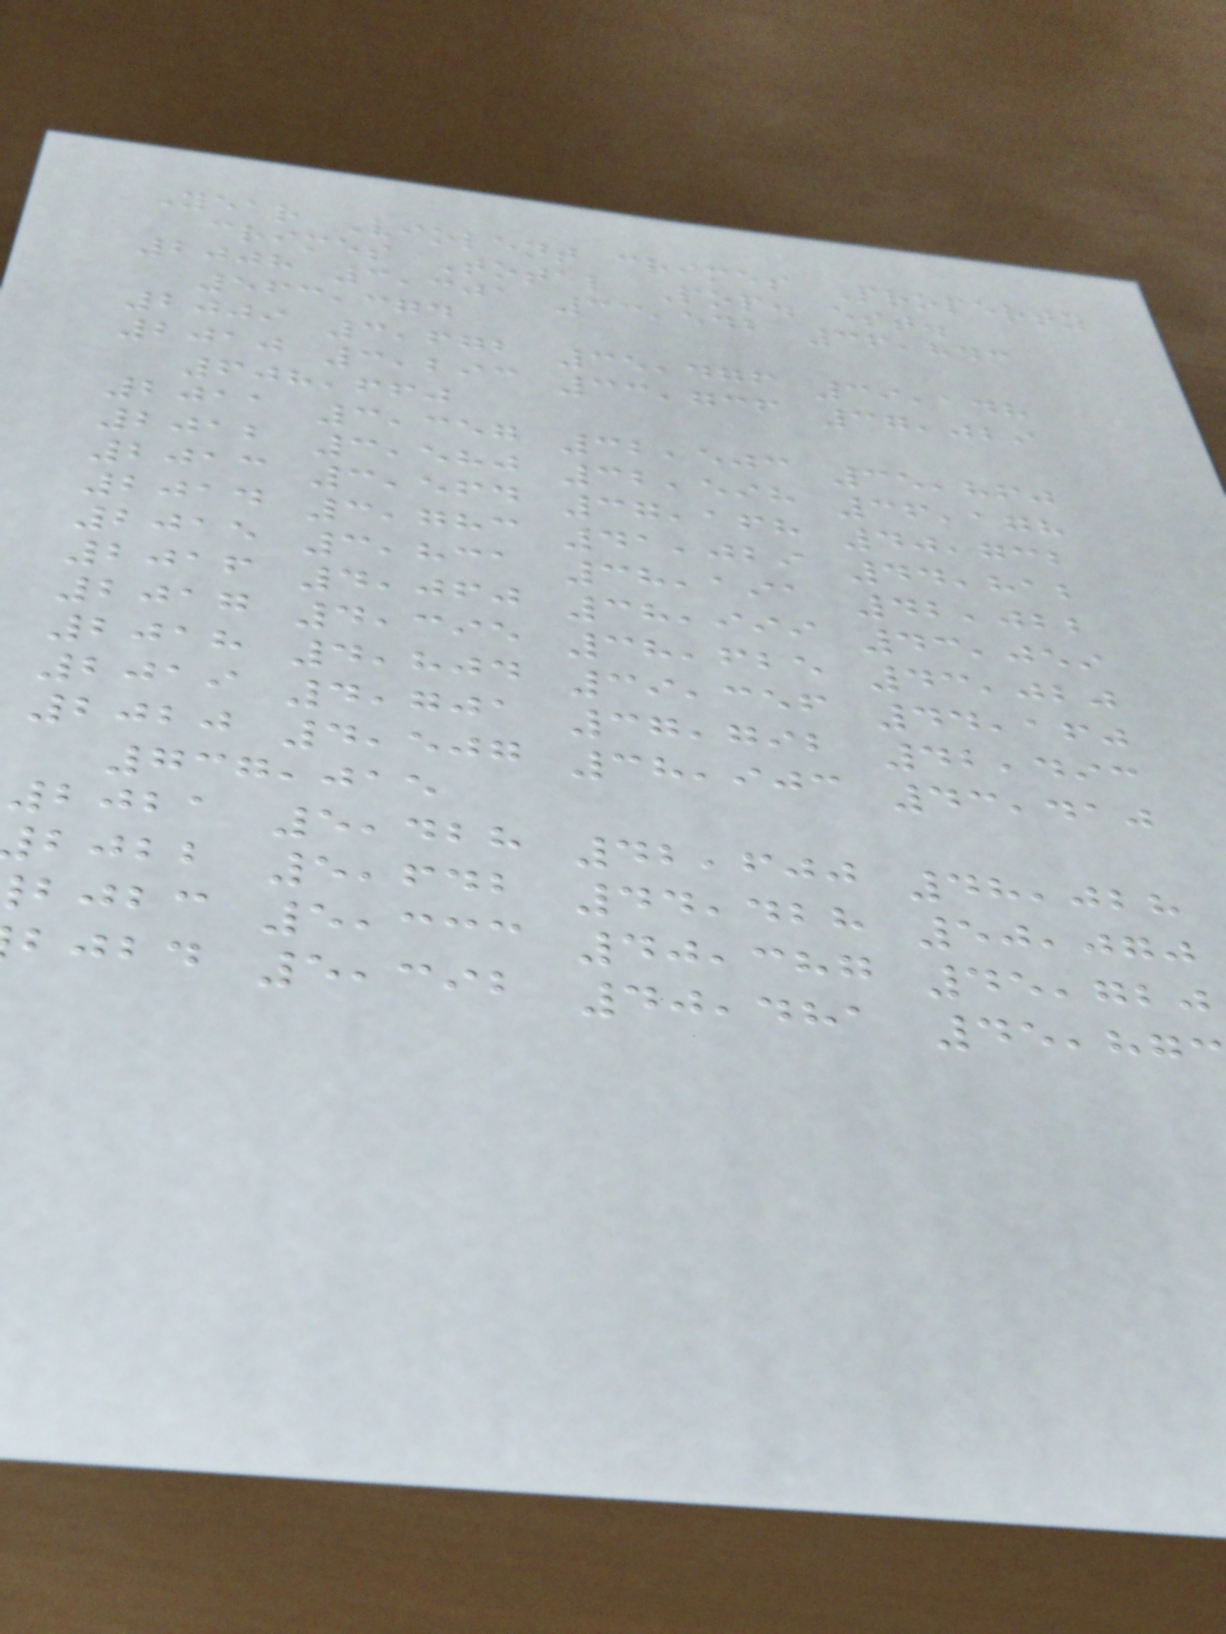Year Violent crimes Property
crimes Total Pop. est.
2008 3,301 33,542 36,843
563,374
2009 3,672 35,476 39,148
2010 3,293 33,736 37,029
608,660
2011 3,357 32,503 35,860
2012 3,580 32,598 36,178
2013 3,564 37,168 40,732
2014 3,783 41,029 44,812
2015 3,831 38,191 42,022
2016 4,060 38,999 43,059
2017 4,395 38,625 43,020
2018 4,804 39,356 44,160
2019 4,701 37,792 42,493
2020 4,507 38,903 43,410
737,015
2021 5,428 42,600 48,028
bjbb 5,642 44,428 50,070
bjbc 5,333 40,387 45,720
bjbd 5,392 40,481 45,87
